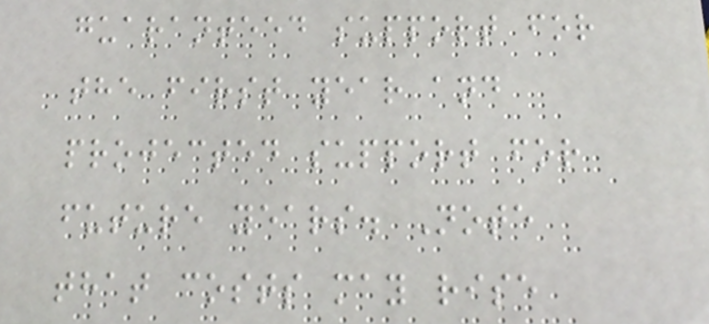guaranteed support for
the first year and
projected support for
future years. Note
that costs may rise
